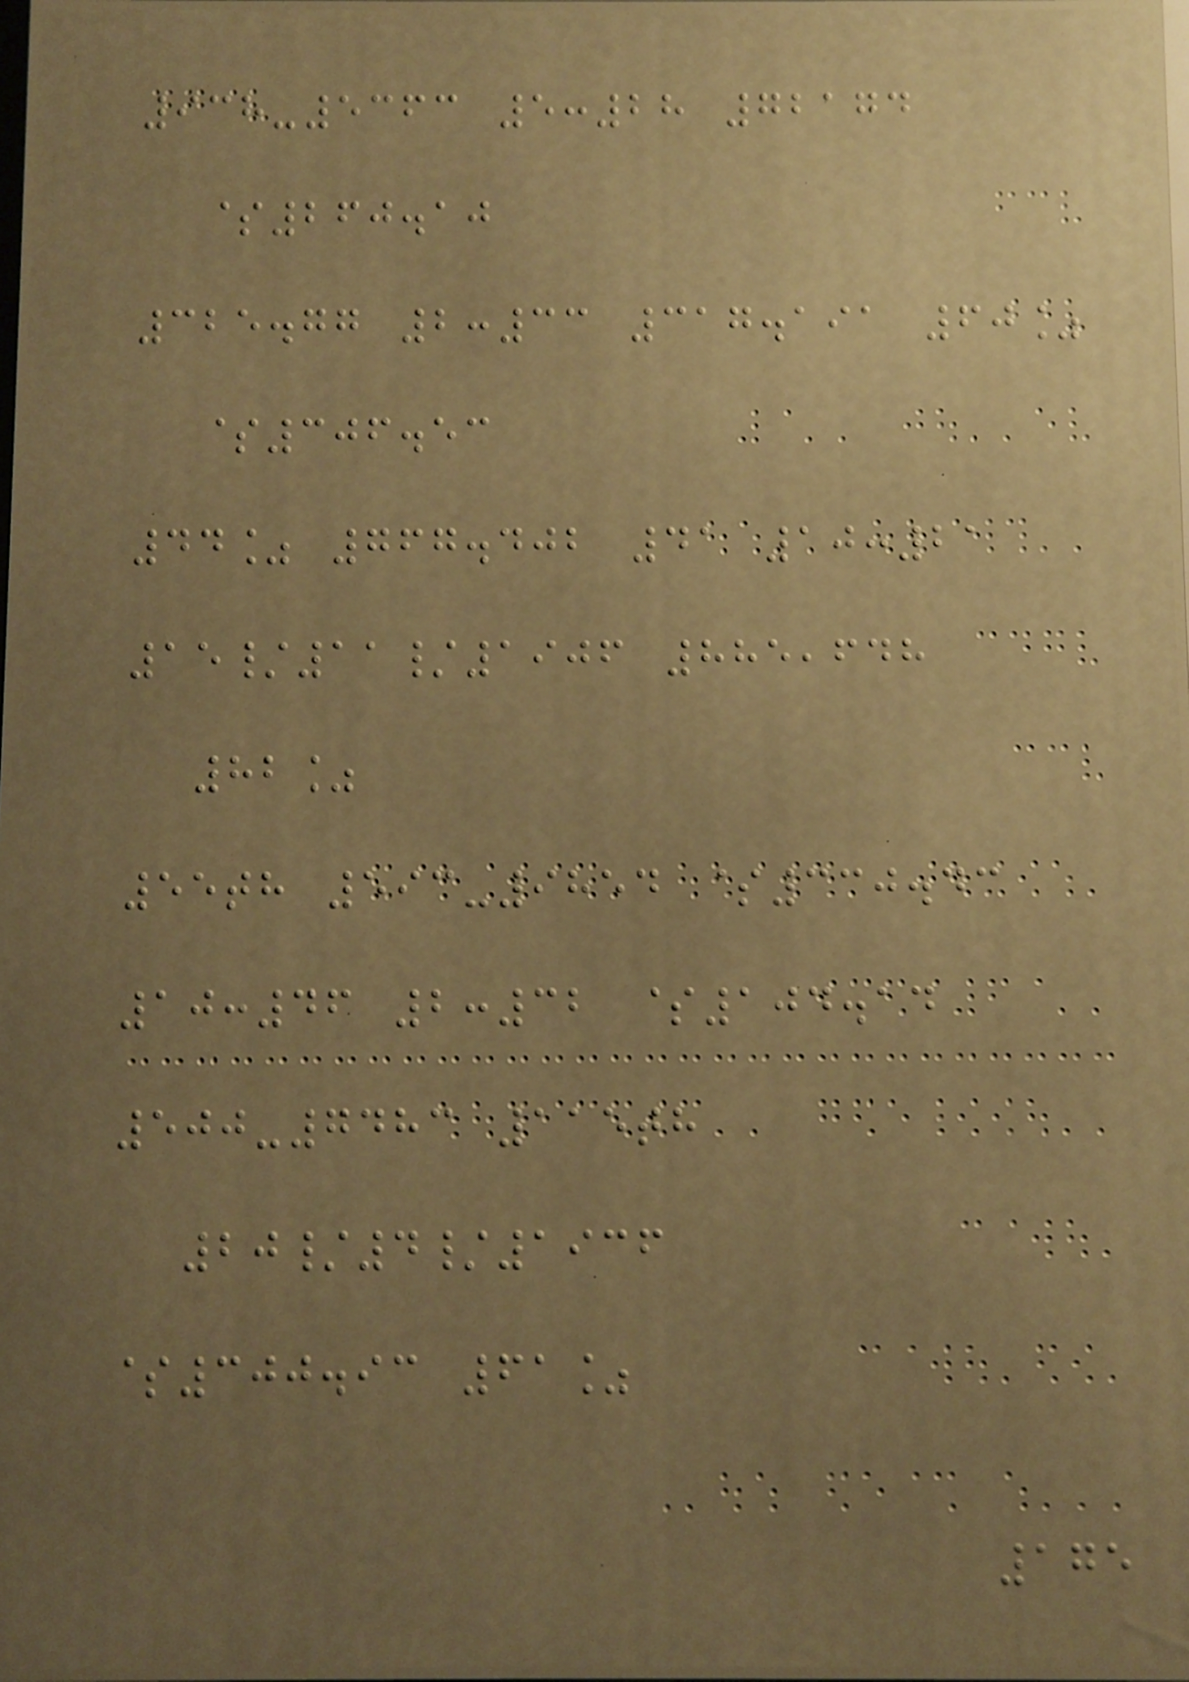938-5363 5:28 72174
$260.10
325.77 2:33 317.191 60%
$306.53
44% 767.402 41 10:21
15/11/1906 885,648
82%
55th 593-9854 $330.43
10:46 2:32 $104.14
500-7483 115th
20/4/1936
$300.93 61%
175
